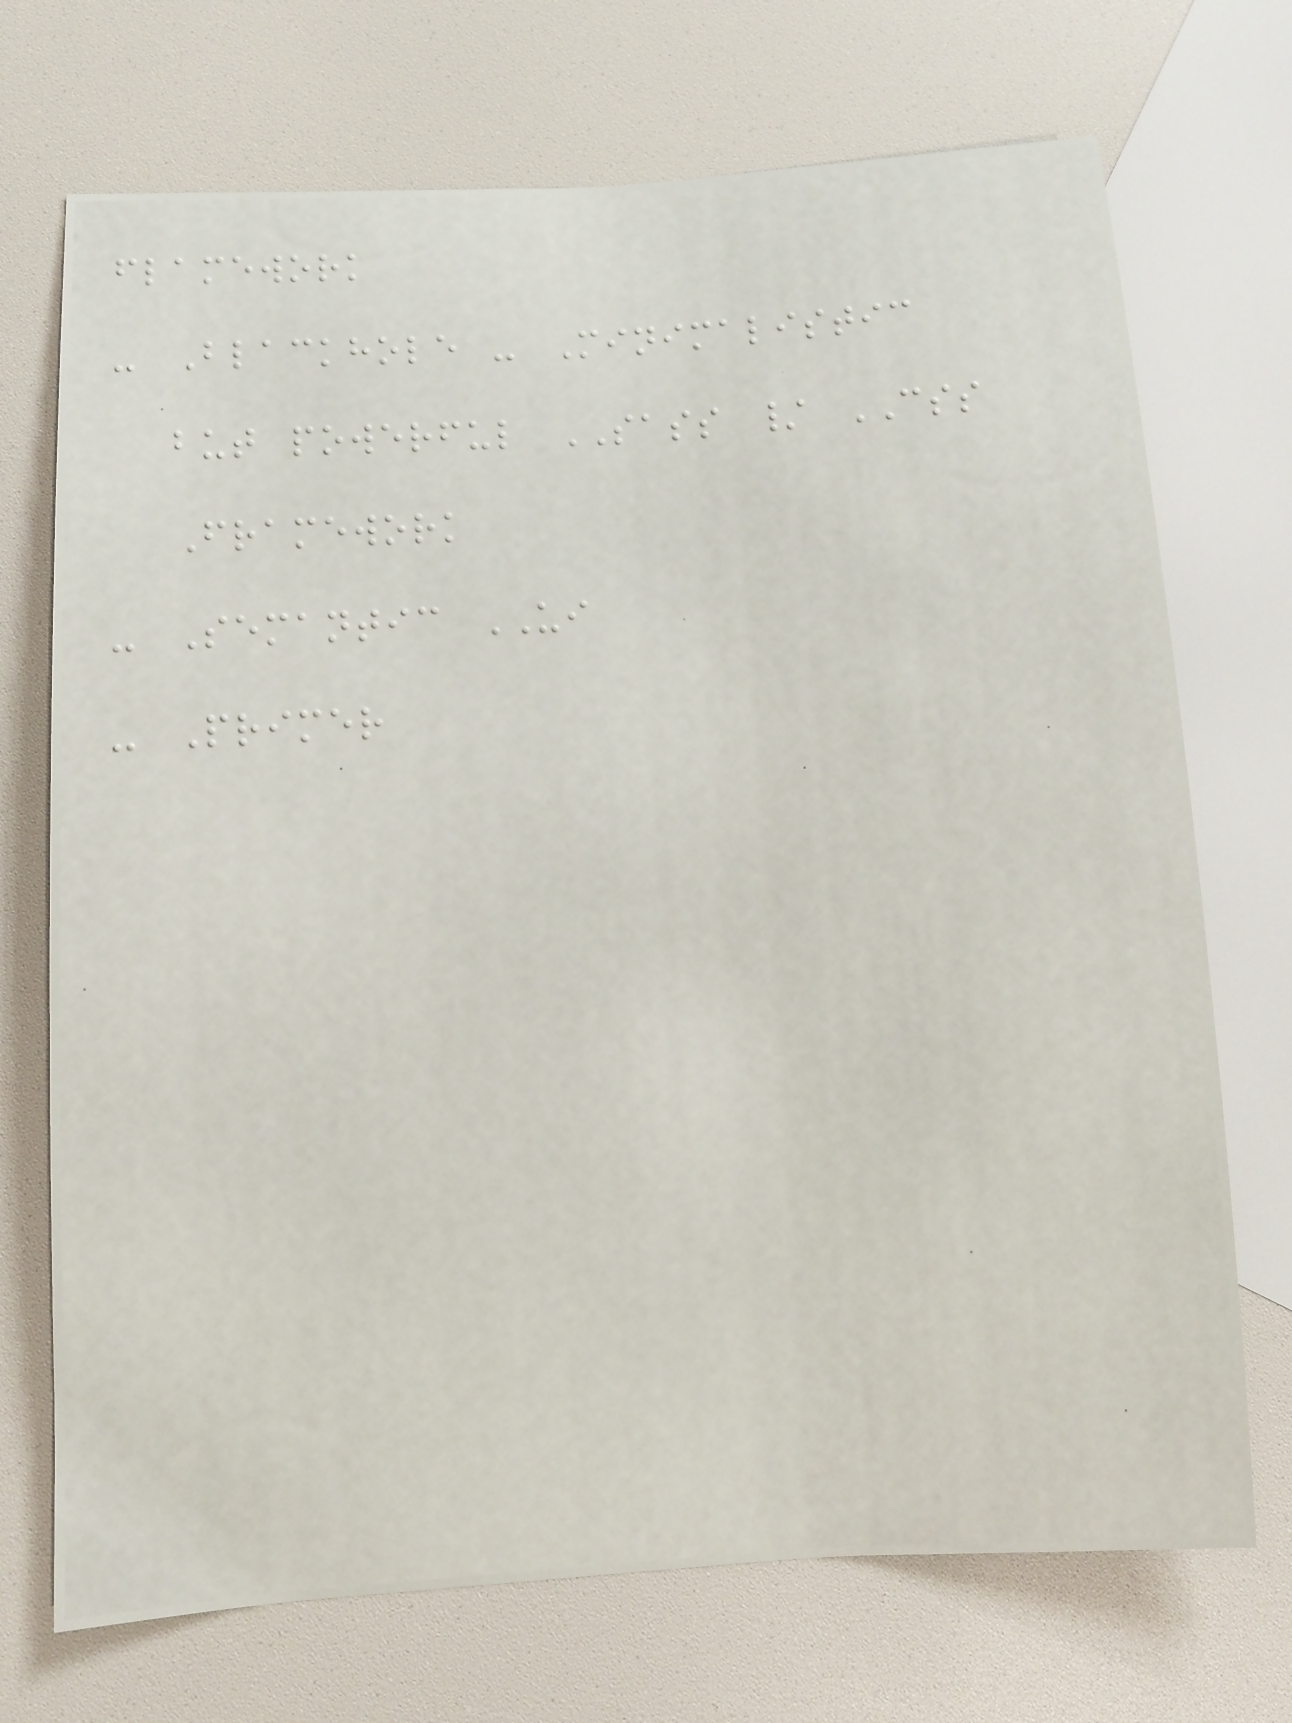flamework
- Blackhole - Minimalistic
but powerful SASS / CSS
Framework
- Semantic UI
- Primer
